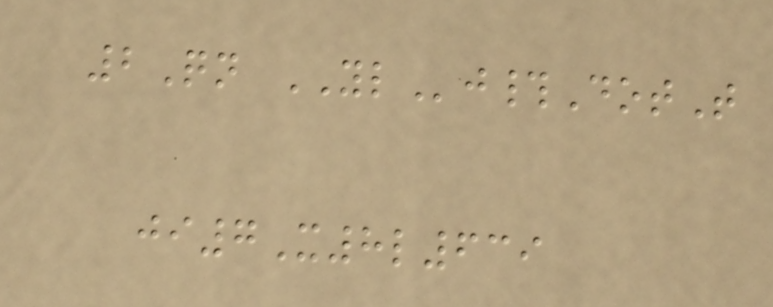2Qn YLj#DotT
ji7X8l639
